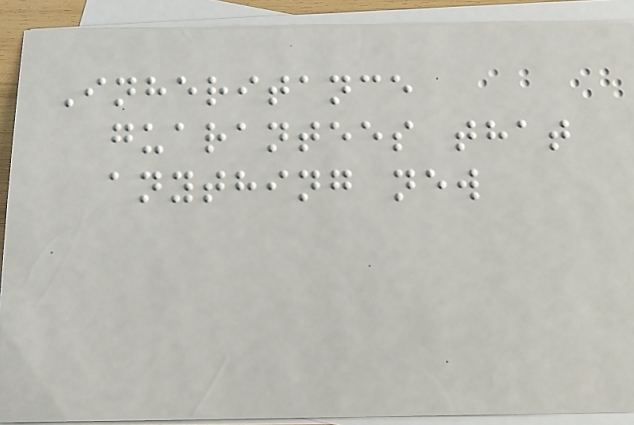Inheritance
guarantees that
anything new
